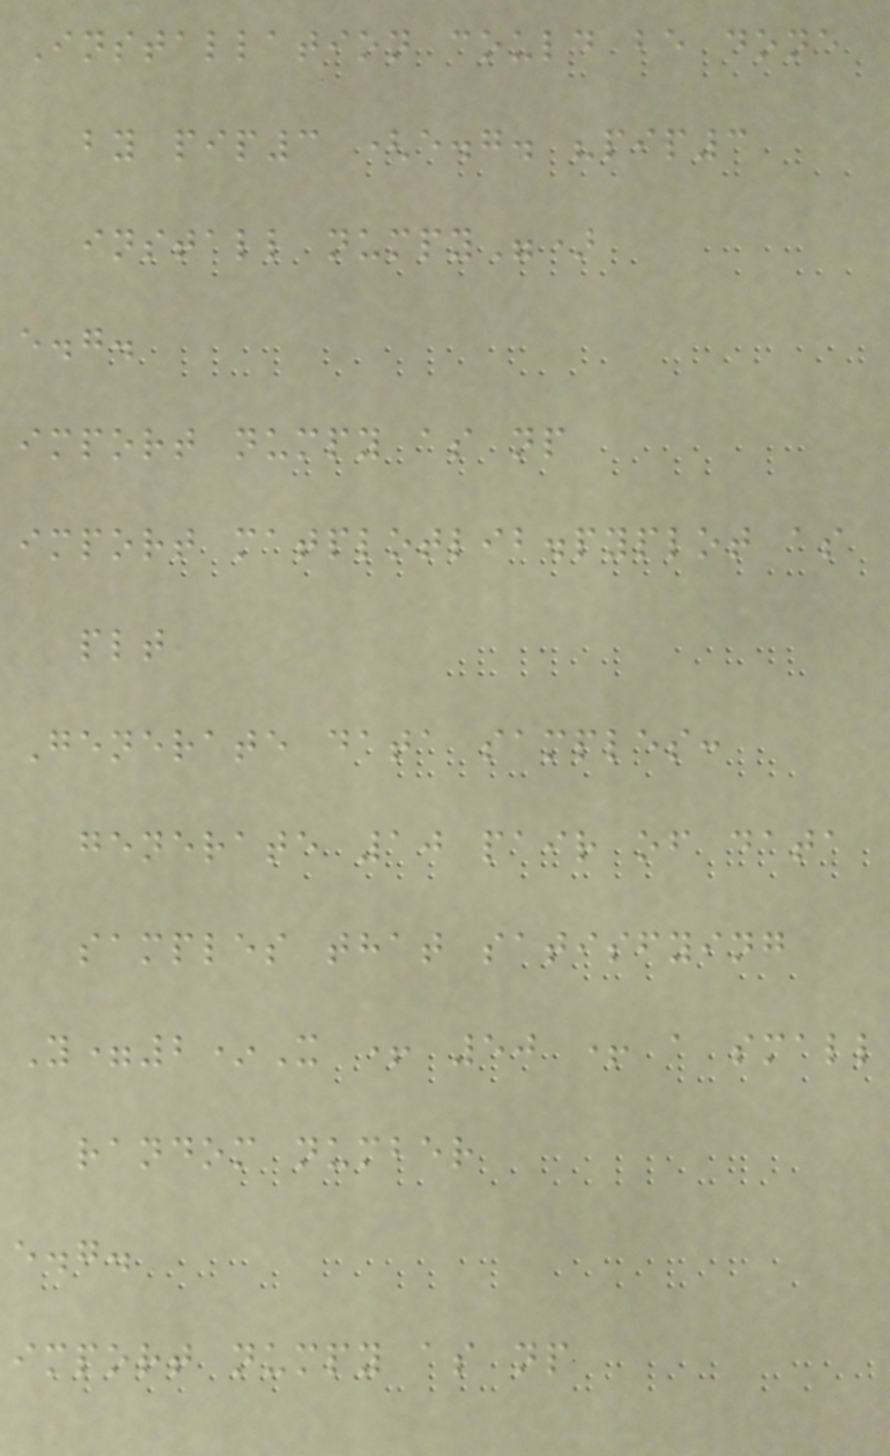Installation could be done
by pip3 (e.g. "pip3
install numpy")
e.g.
import numpy as np
import matplotlib.pyplot as
plt
Generate data samples:
generate 10 pair of data
samples that satisfying
Y=2*X + 50 + a small
random number
e.g.
import numpy as np
